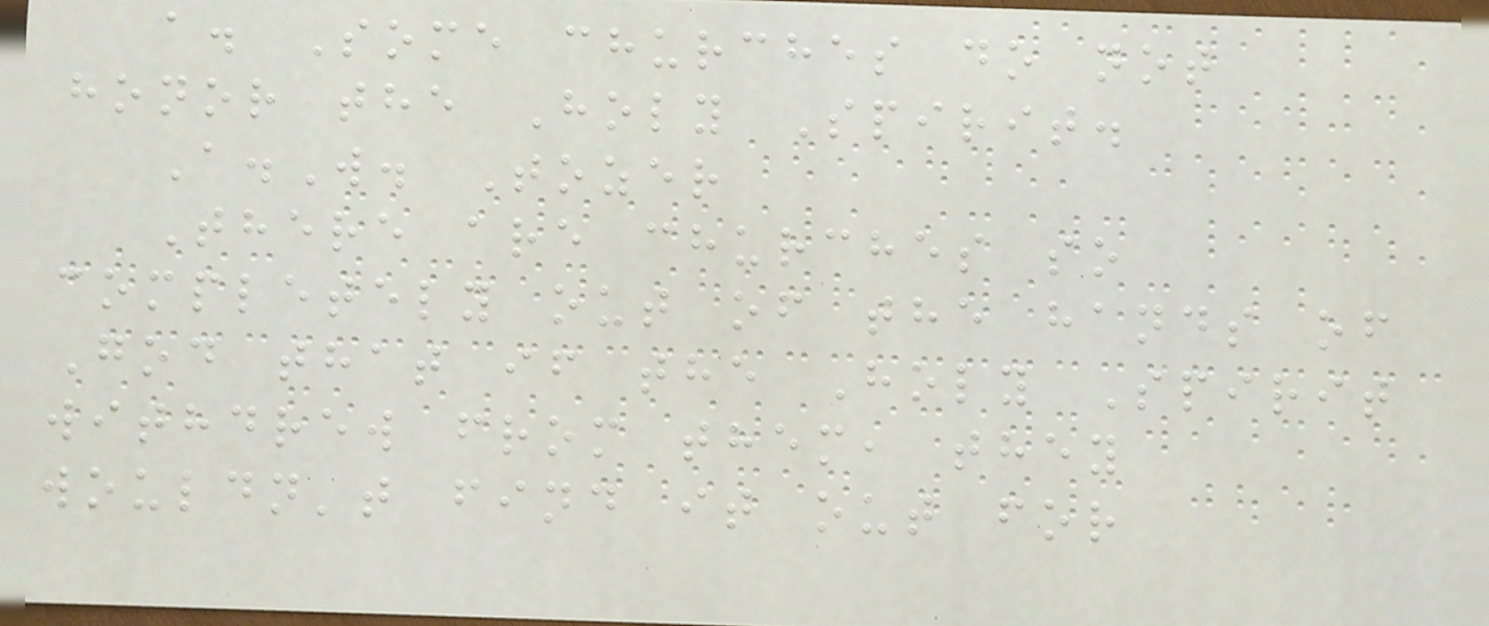a. Some churches do not
honor the Holy Spirit.
A.W. Tozer
There are churches so
completely out of the hands of
God that if the Holy Spirit
withdrew from them, they
wouldn't find it out for
